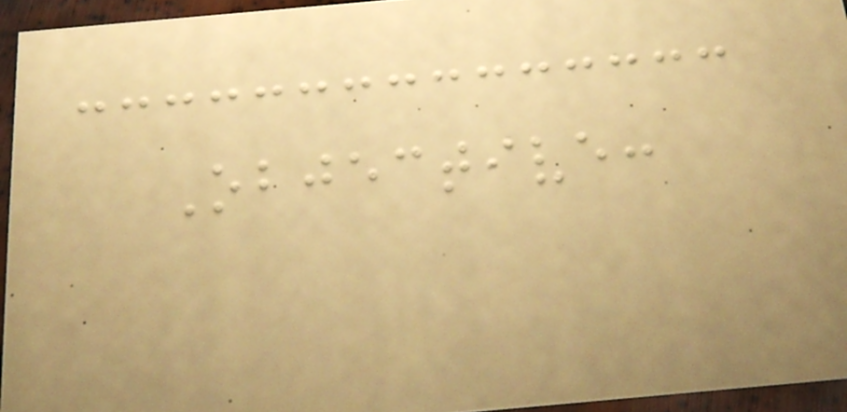Objective:
